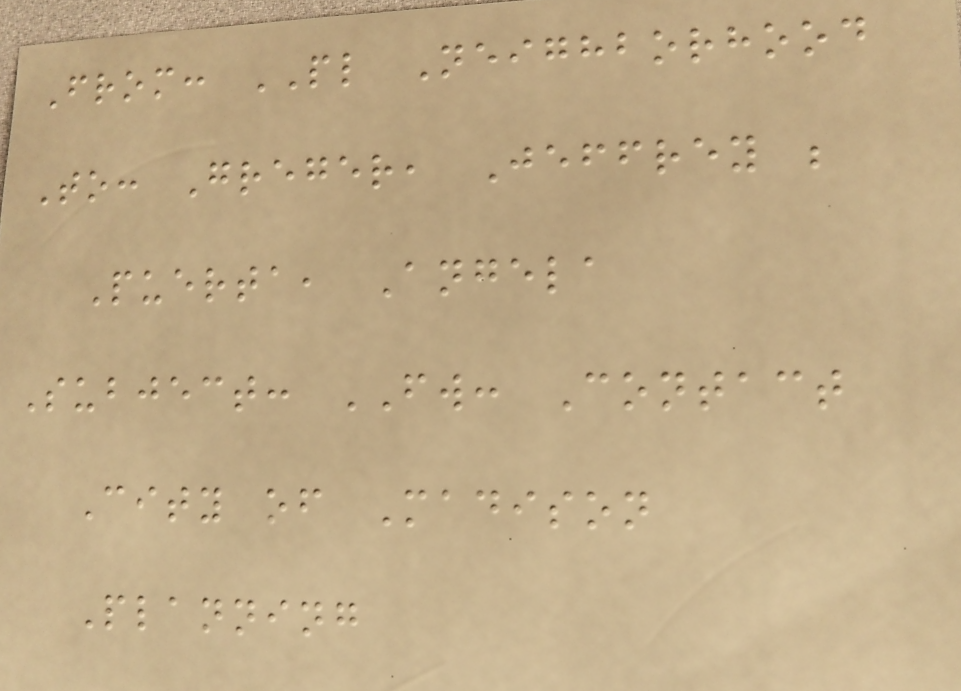From: PL Neighborhood
To: Greger, Jeffrey ;
Puerta, Angela
Subject: FW: Contact
City of Madison
Planning
